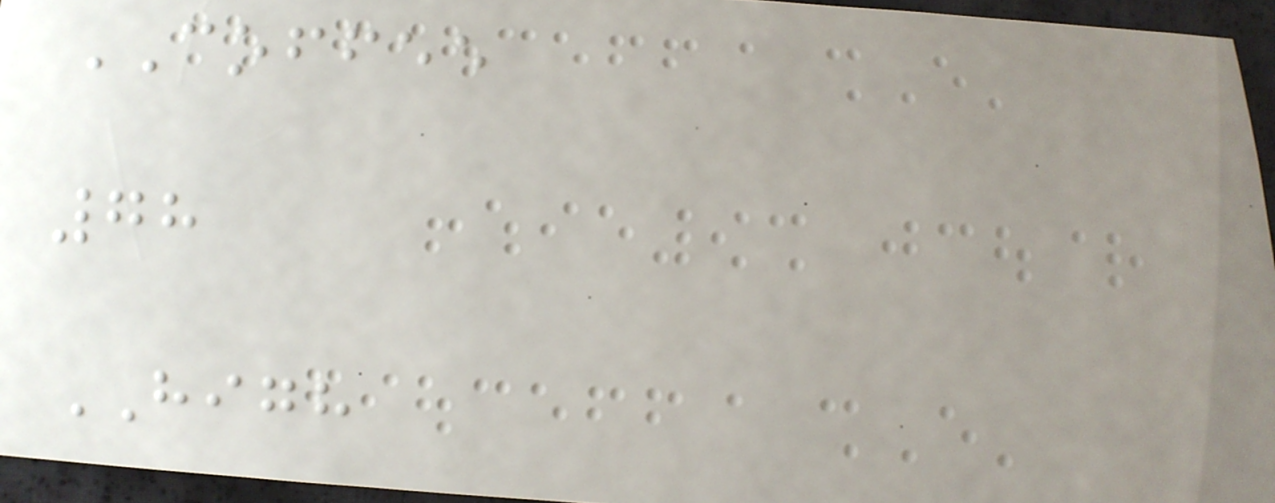COFFEE
78
HIGH
